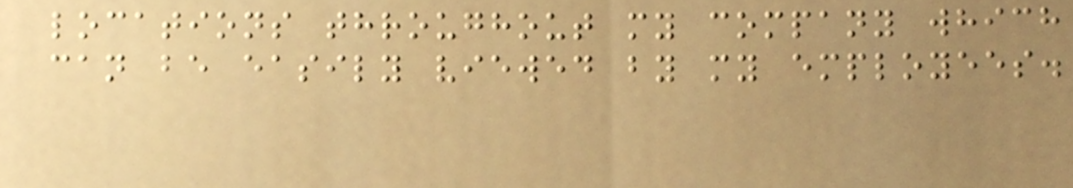locations throughout my company which
can be easily viewed by my employees.
